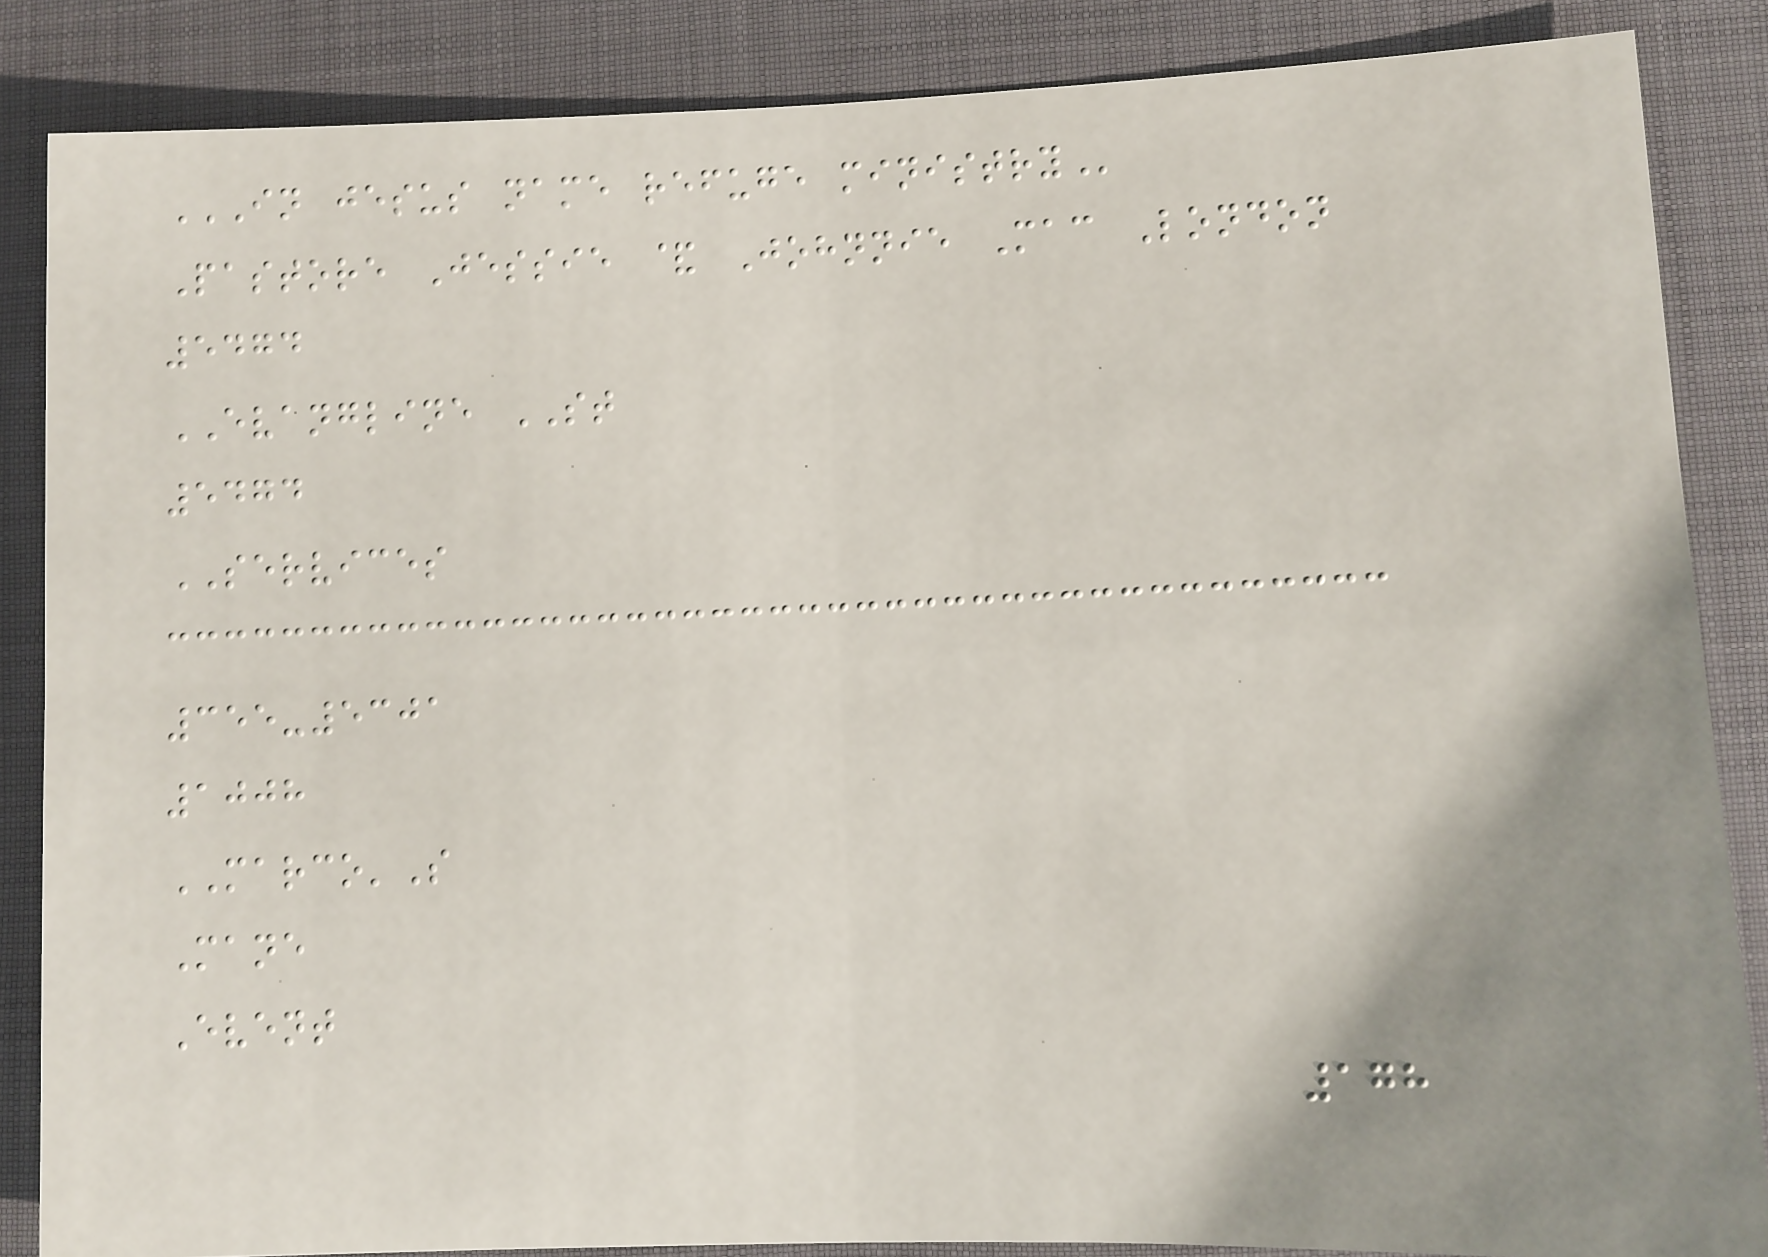IN JESUS NAME REFUGE MINISTRY
Pastore Jessie & Johnnie Mac London
5474
EVANGLINE ST
5474
SERVICES
355-5301
1008
MARCO'S
Mane
Event
178
